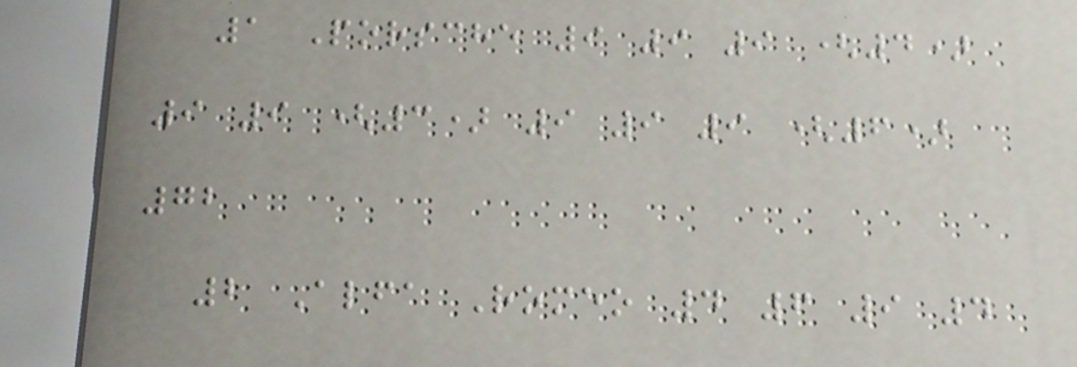1 Porsche 9 9 9 (4)
9 9 (3) 9 9 9 (6)
72
2 Alfa Romeo 4 6 9 4
